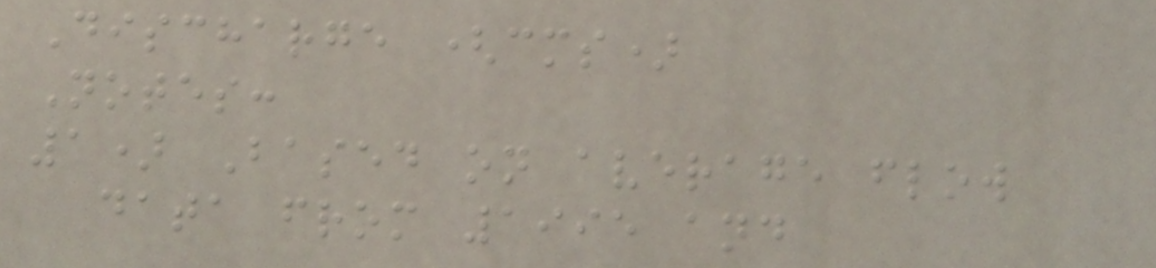Discharge (cms)
Notes:
1) Based on average flow
data from 1995 and
